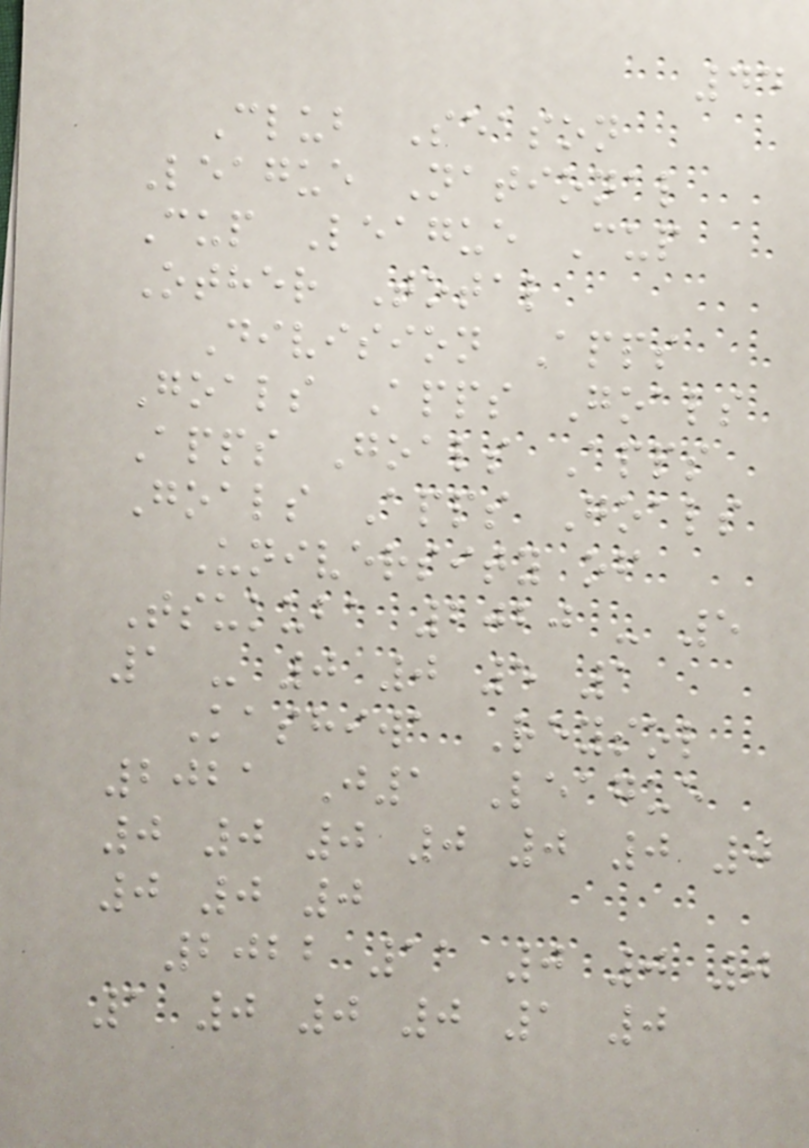44
Club Season
League National
Cup League Cup
Other Total
Division Apps
Goals Apps Goals
Apps Goals Apps
Goals Apps Goals
University of
Tsukuba 2020 - 5
1 - 0 0 5 1
Kashiwa Reysol
2021 J1 League
0 0 0 0 0 0 0
0 0 0
2022 11 0 0 0
1 0 0 0 1 0
